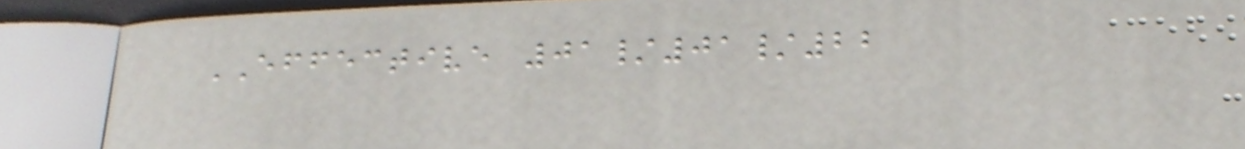EFFECTIVE 01/01/22
